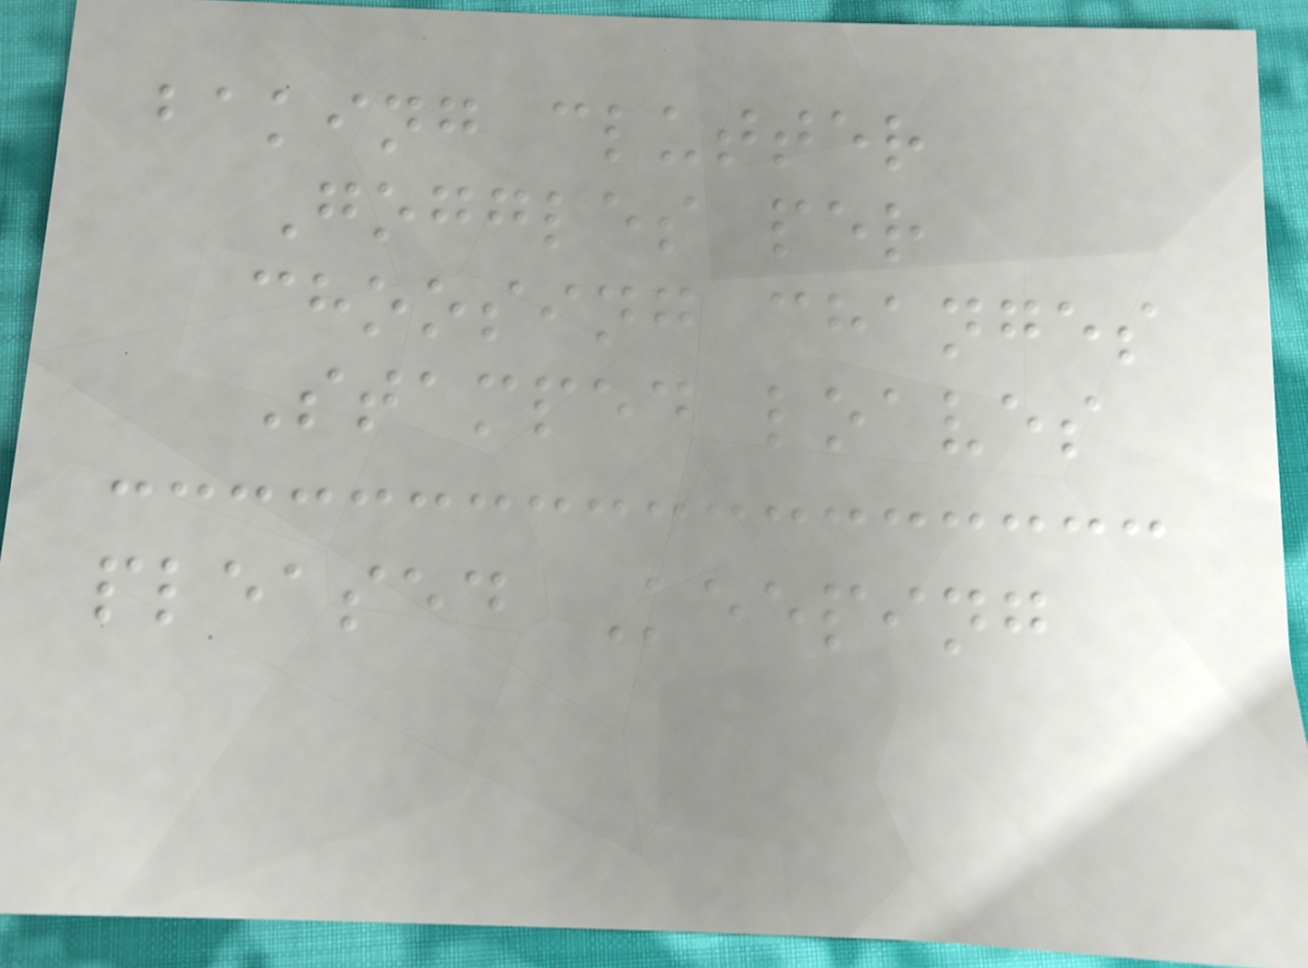baking clutter
Goggles per
choosing changes
Stamped loaves
pleased Keeping
